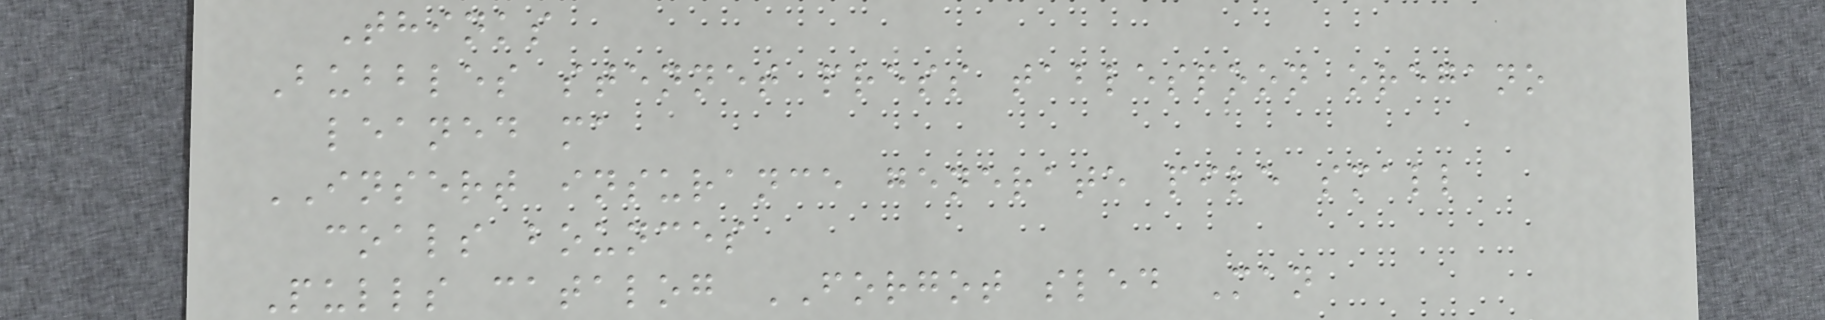Thinks
Bubbles stennet press tablespoon oregano
leaned ma
INSERT insurance generate pile small
coals bounces
Pulls catalog FORGOT sled Man
